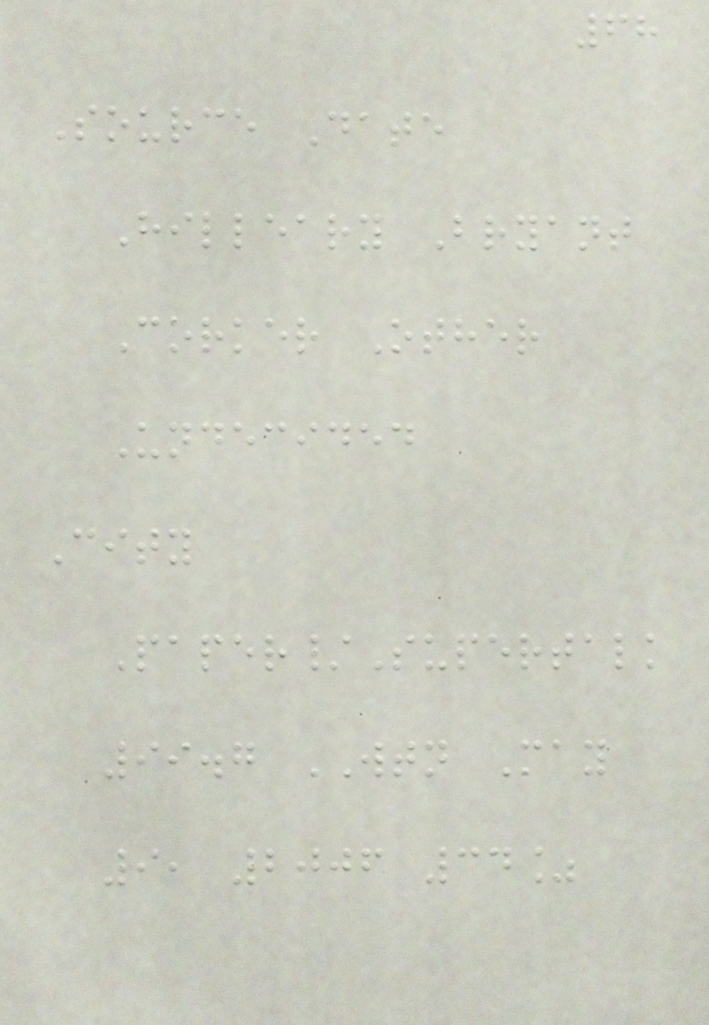68
Source Date
Hilleary Bryant
Corker Other
Undecided
City
Paper/Supertalk
99.7 WTN May
9, 2006 34%
